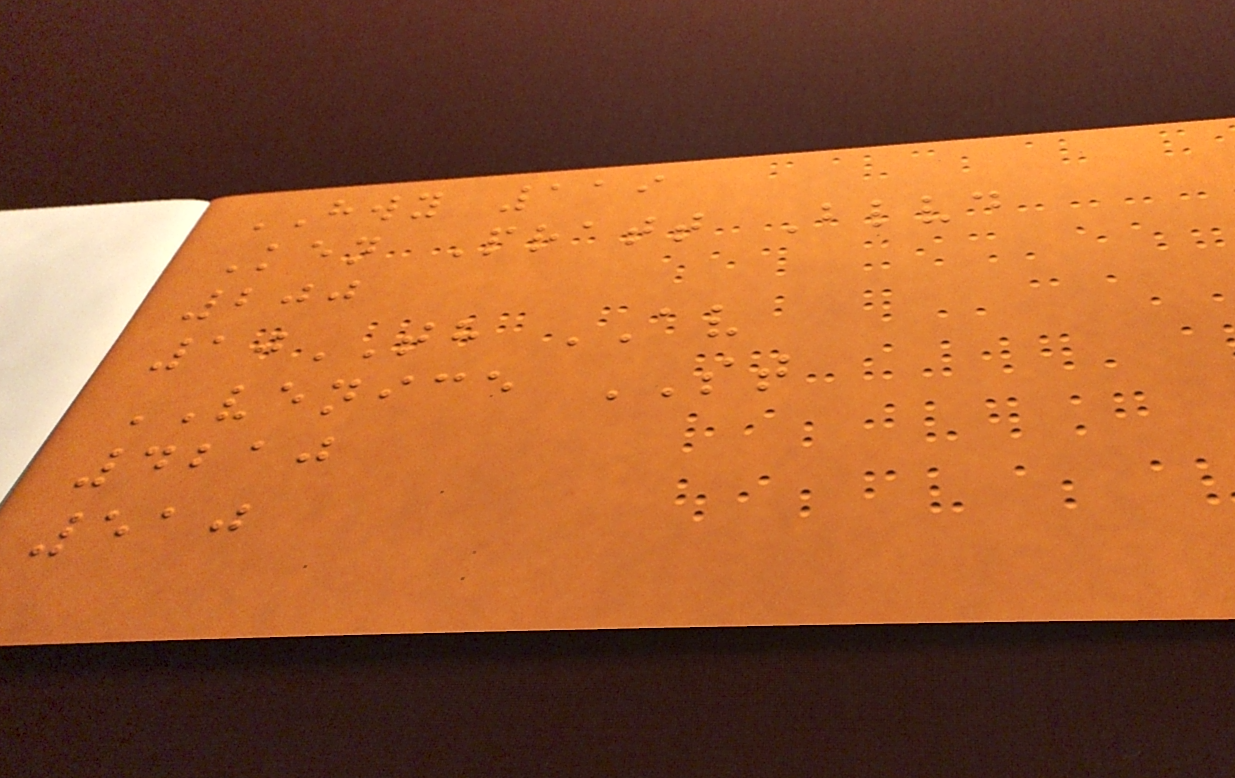HWY 119
Ken Pratt Blvd
200
10TH AV
VENICE ST
4210
510
